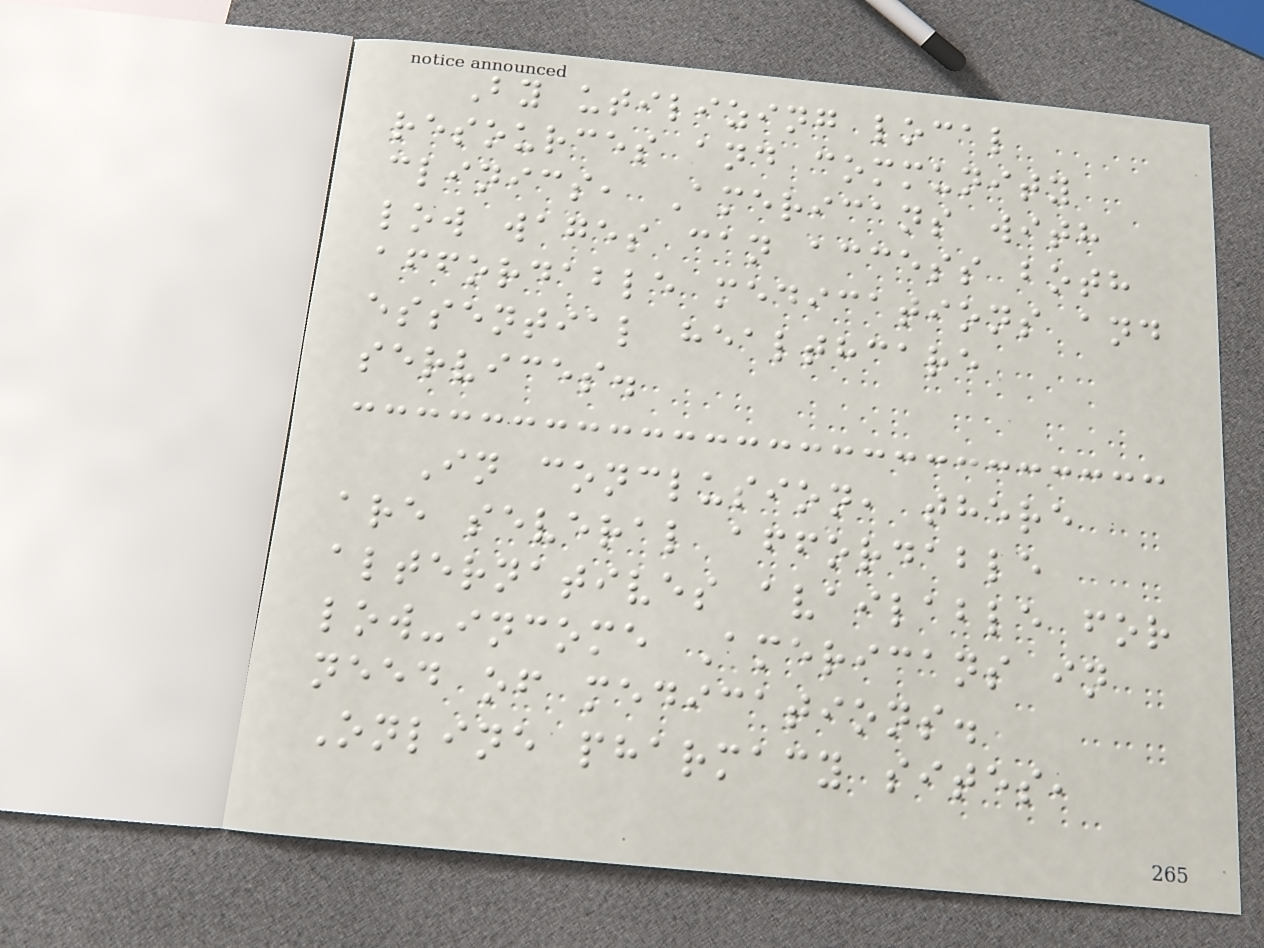By utilizing local
resources and community
clinics, Americans with
low wages can access both
affordable medications and
essential healthcare
services.
In conclusion, there
are several affordable
alternatives available for
low-income Americans in
need of medications.
Online pharmacy sites,
